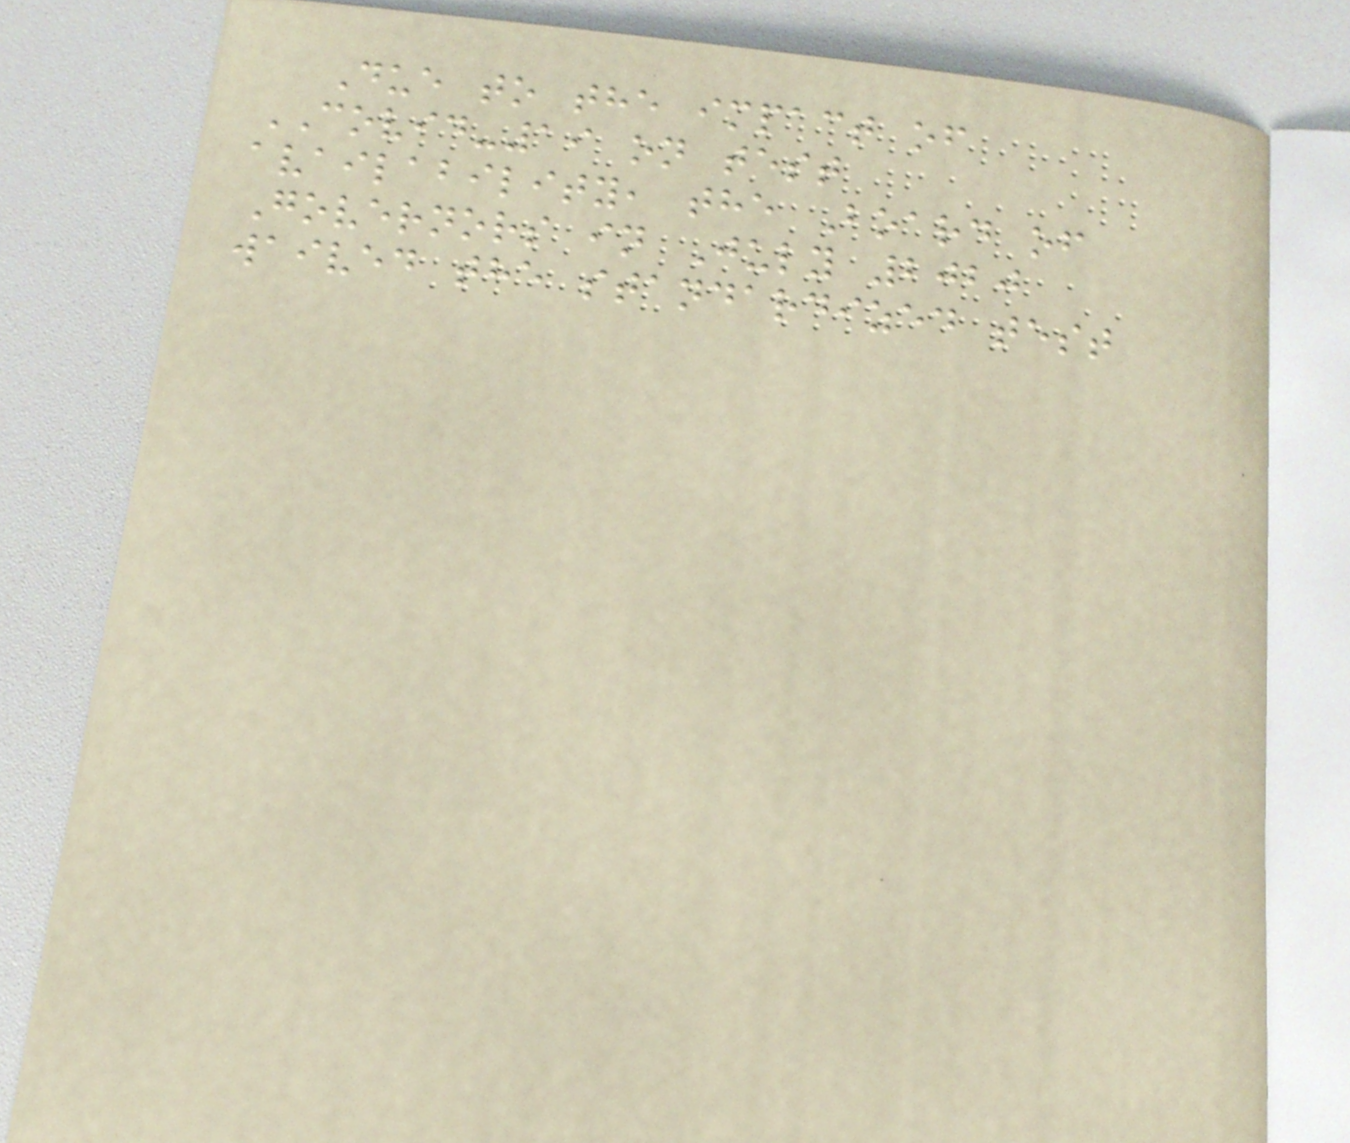Due to the impact of
COVID-19 on test
availability, the Board of
Governors in July 2020
waived the standardized test
